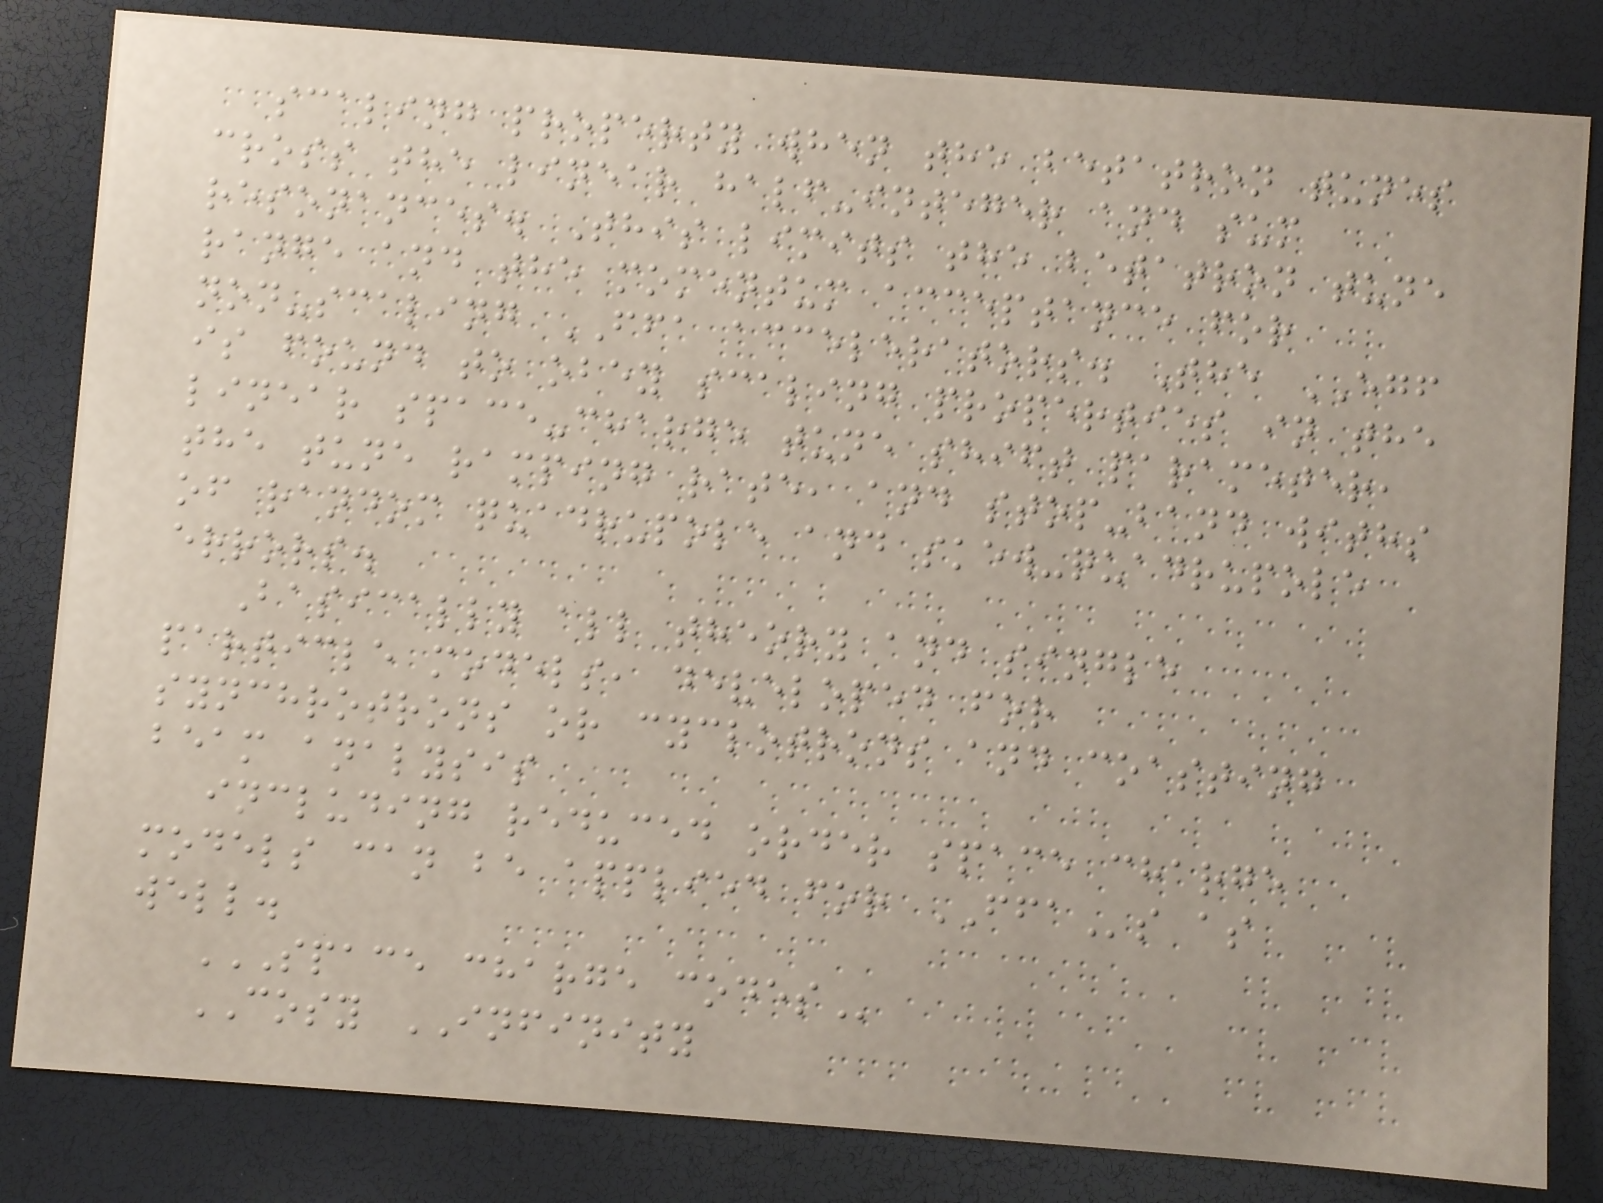scaling property when the betatron tunes
cross the linear half-integer and sum
resonances. This limits the betatron tune
range and the momentum acceptance for
non-scaling FFA accelerators. The EGF
is found to obey scaling properties in the
linear space-charge tune shift parameter,
the tune ramping rate, and stop-band withs
of random quadrupole and skew-quadrupole
errors.
Basically all theory and single
particle models, developed for
synchrotrons or cyclotrons and coasting
beam analysis
including reduced order space charge
models can be applied for FFAs as
well.
SPACE CHARGE CODES
COSY INFINITY
